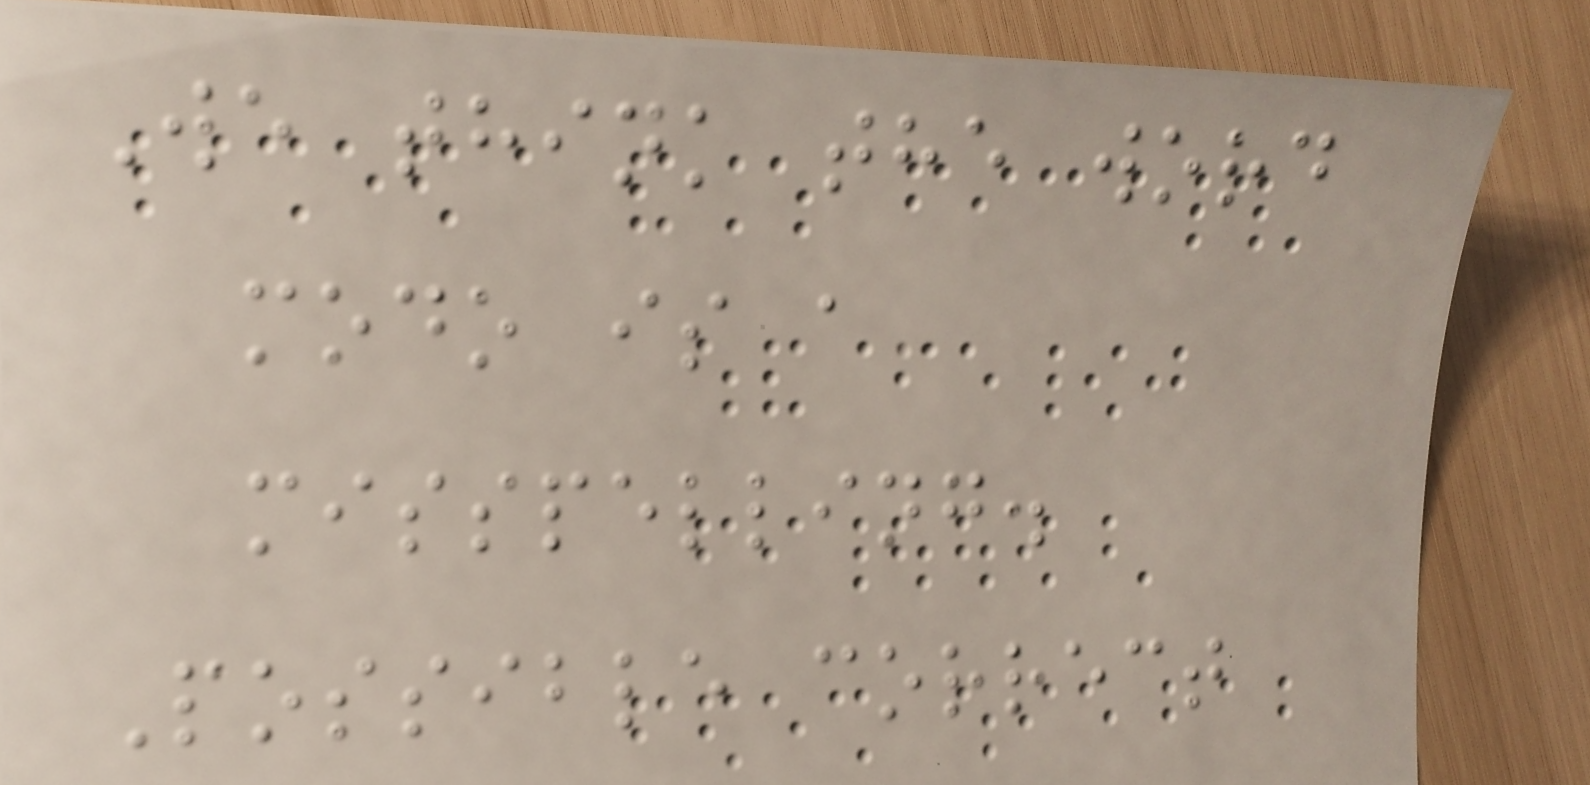We think the word
modo is a
misspelling.
Possible correct
